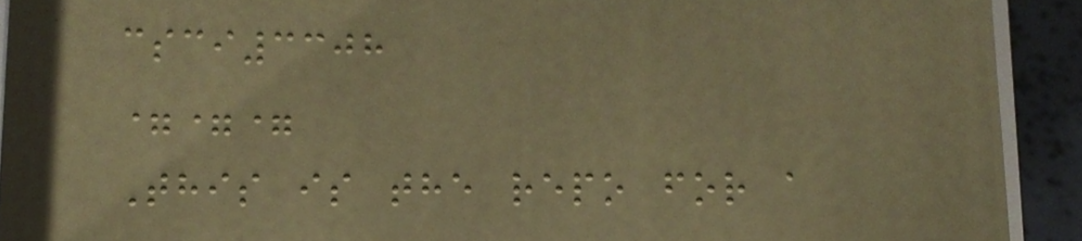csci3308
===
This is the repo for a
